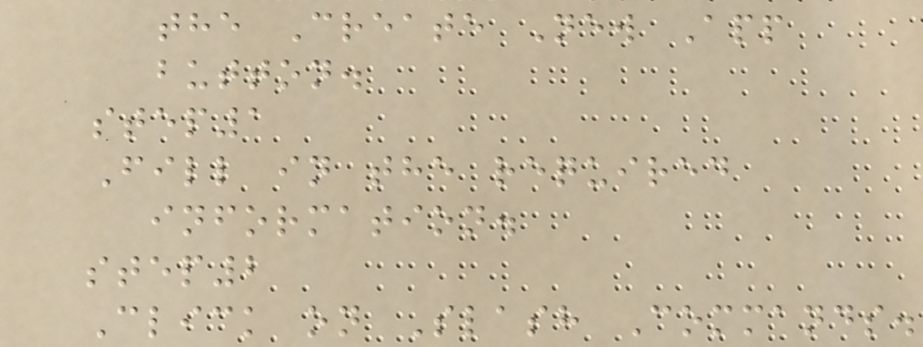the Create New App
button.
step1
Fill in the required
information.
step2
Click on Slash Commands.
